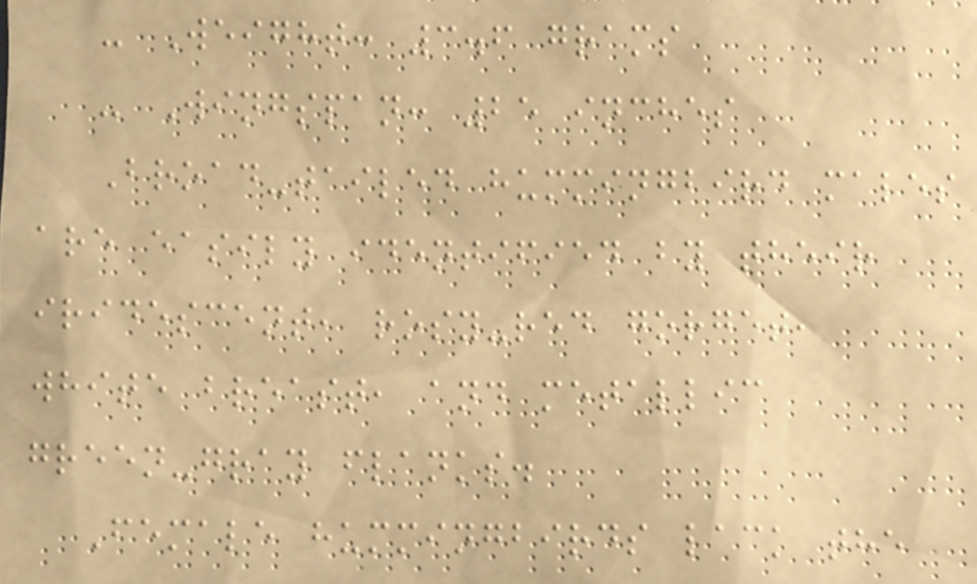- Weight: 3.6 grams
- Wingspan: 25 inches
Broad-tailed hummingbird males
are easily identified by their
iridescent, rosy-red gorget,
white breast, and metallic
green-gray flanks.
Female hummingbirds lack the
